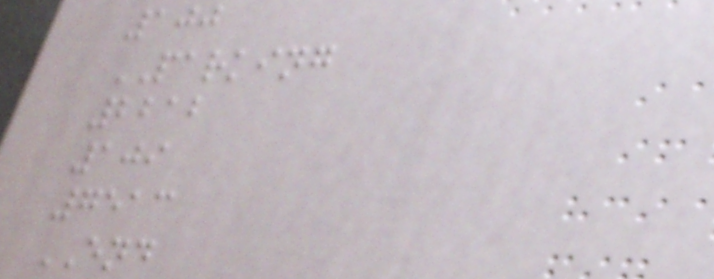100
PARKING
2212
109
7513
END
